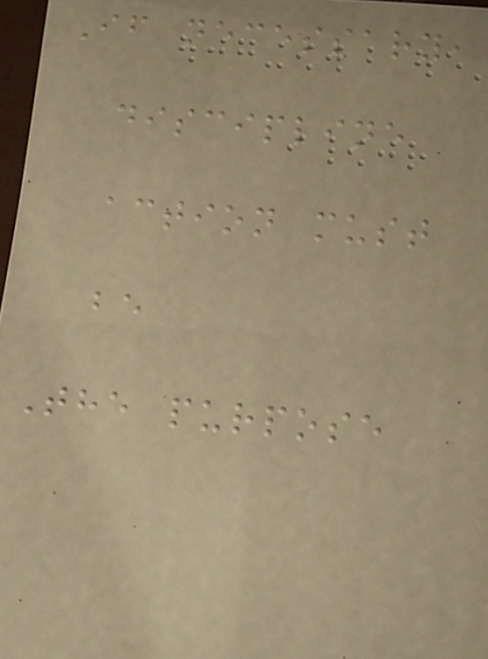If necessary,
discipline
action must
be
The purpose
